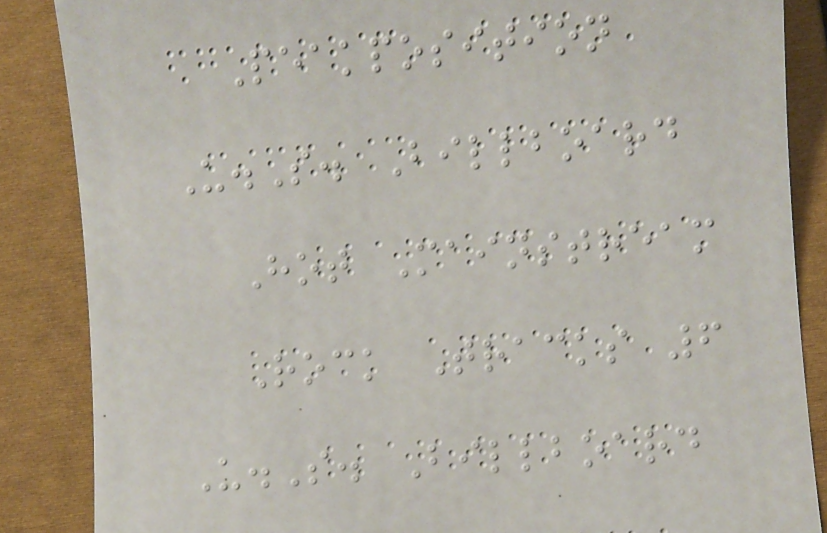Peakposition
U.S. Billboard
Hot Mainstream
Rock Tracks 6
U.S. Billboard
